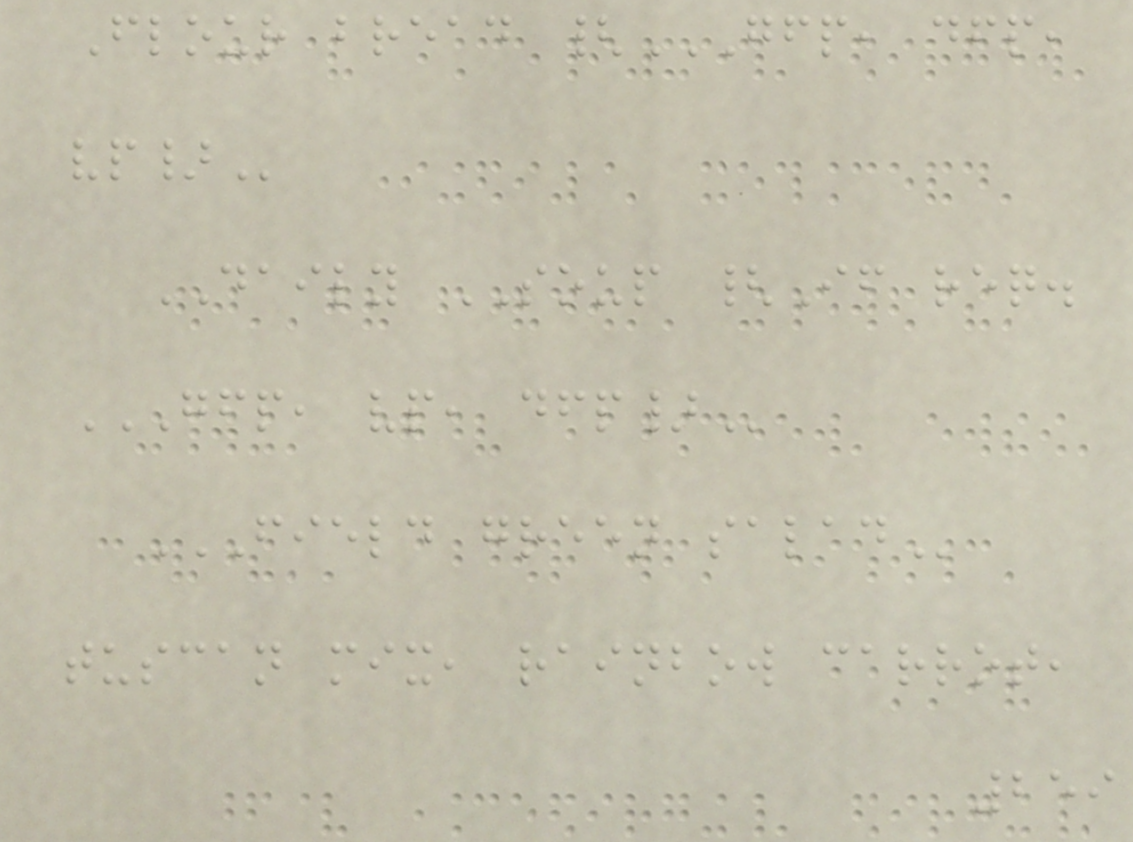Flour bread {GFP, DFP,
VP}
DAILY SOUP {If req.
GFP, VP, DFP}
FIELD GREEN SALAD
tuscan mix, rainbow carrot,
259
